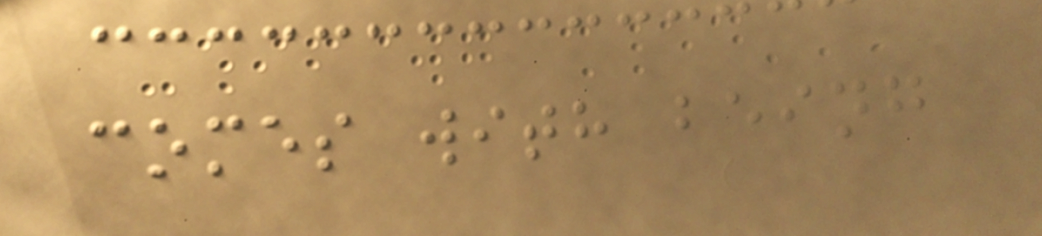comes with being
